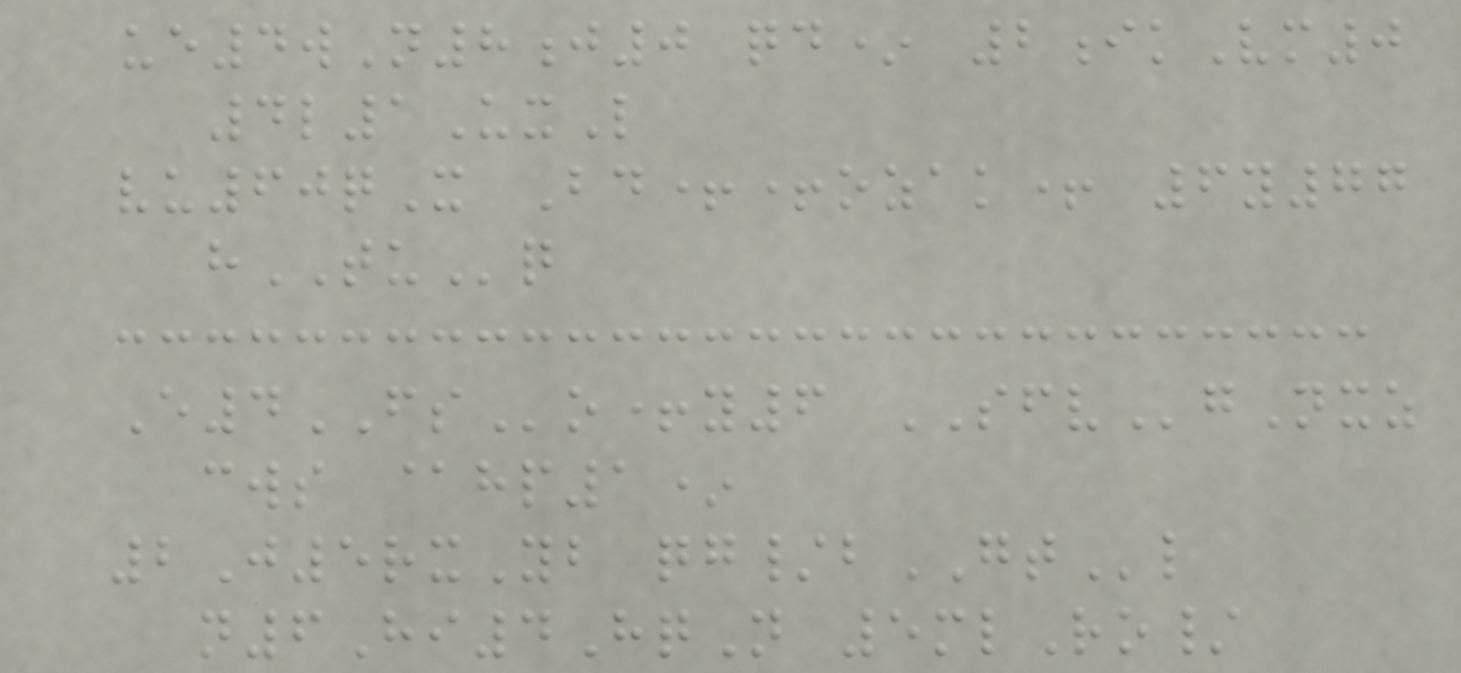ue4wN8j0 qd* 2ikVm0
4l1UxL
vu60qX Bd++ozak+ 6y77
hTUq
E4FSo+y6 SFVgNxz
cws @hp1*
2J5rxYb qg/bGTl
n6Hi4HqN 5mlRo/
